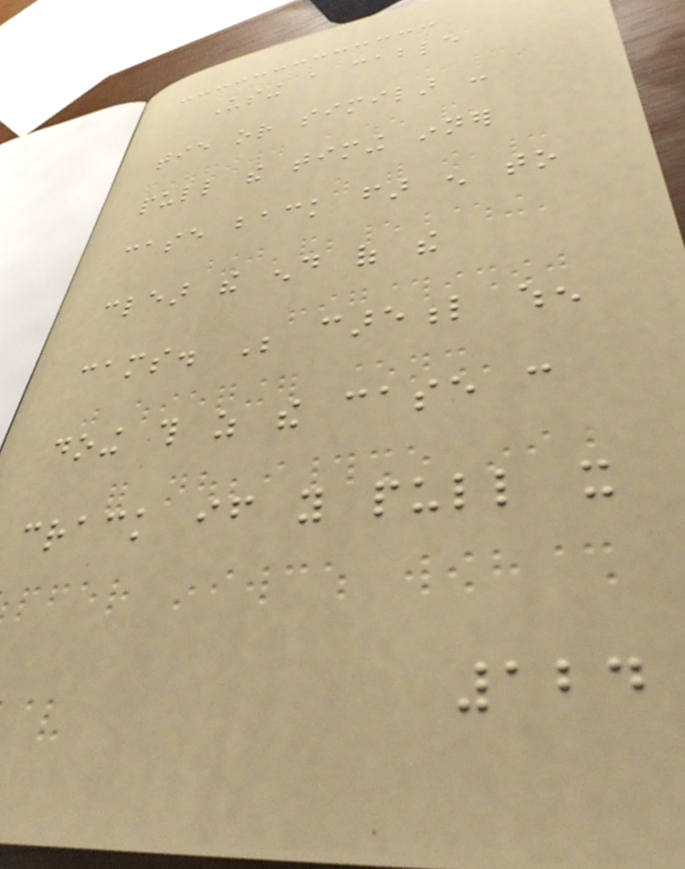Using a cable
tie or similar -
pull the timing inner
case back far enough to
clear the end of the
cams. Be careful when
doing this as the case can
crack if you pull it
124
